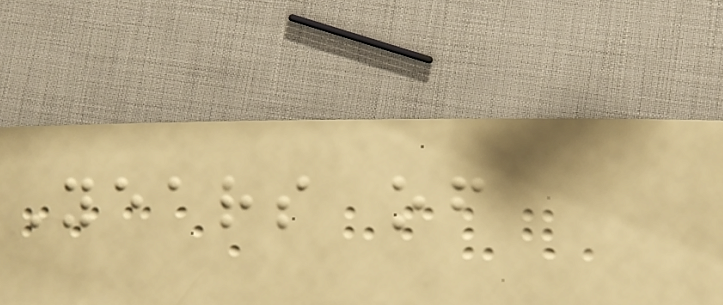Years of
